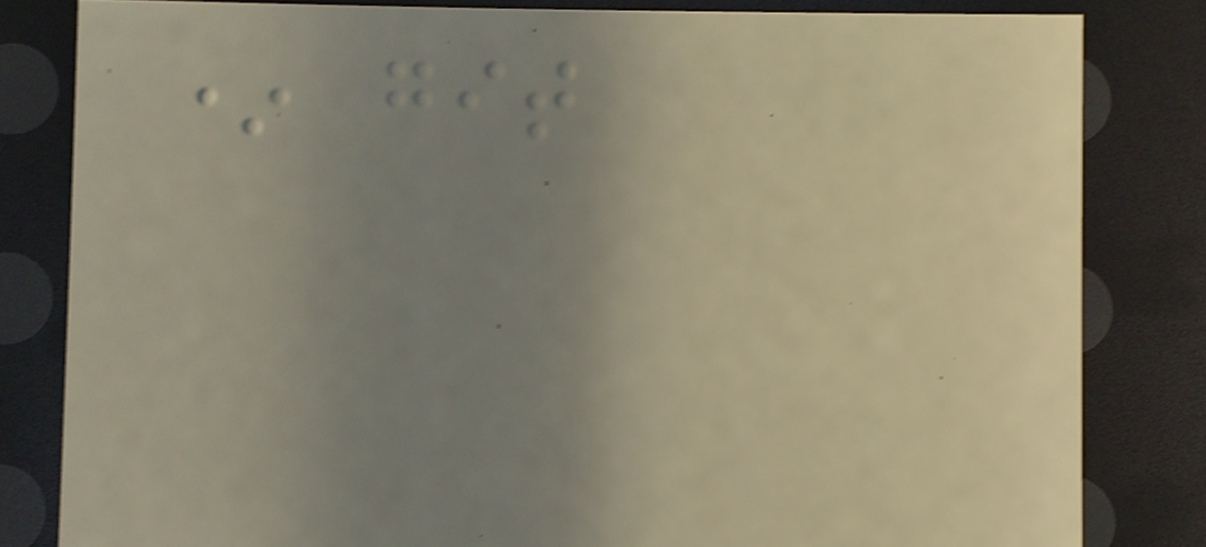* git
